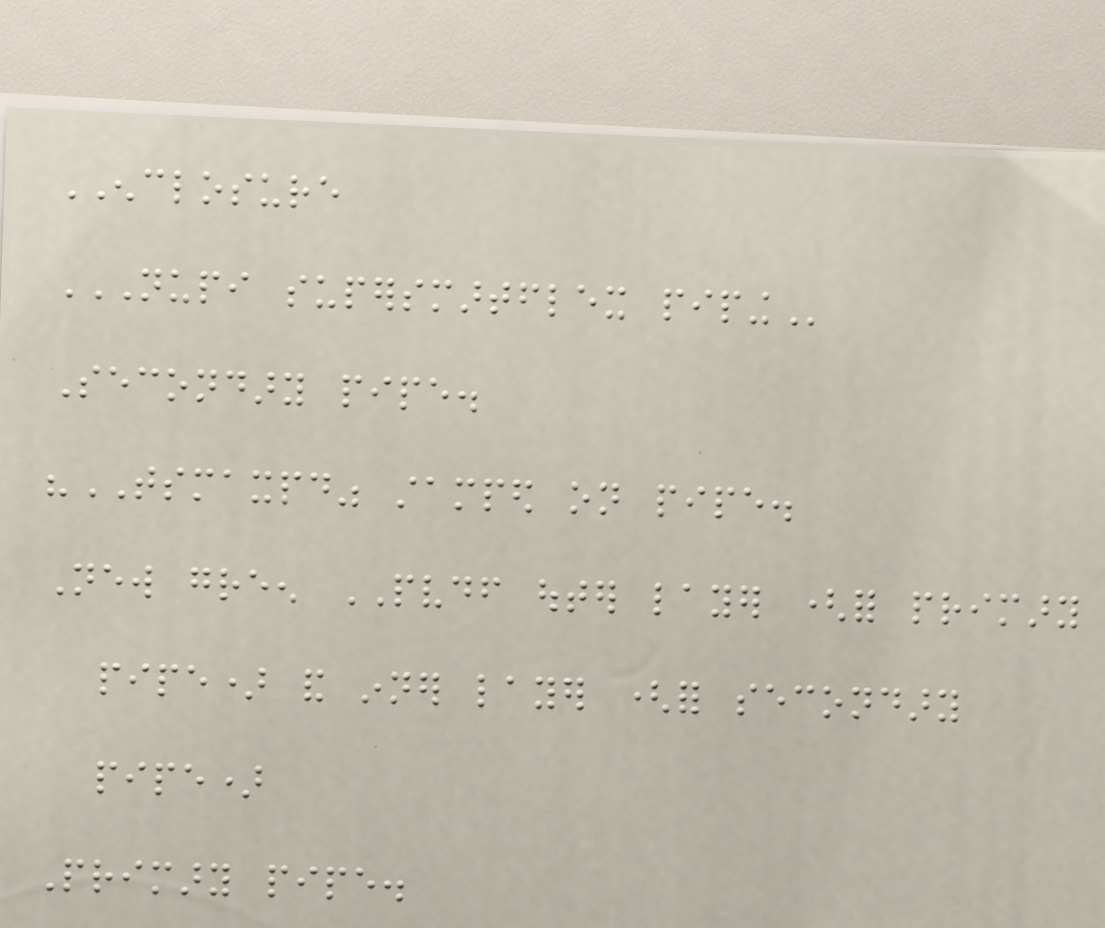ENCLOSURE
NUPI SUPERSMARTFLEX PIPING
Secondary pipe.
"TSMAXPD" stamped on pipe.
New green PVDF outer layer (for primary
pipe) and inner layer (for secondary
pipe)
Primary pipe.
